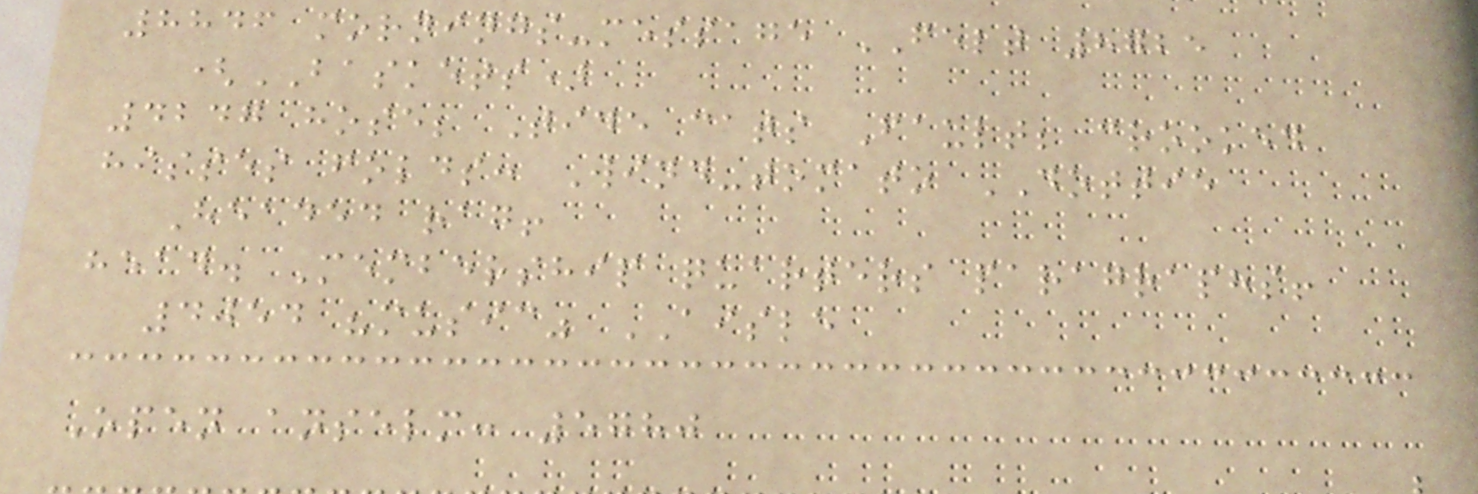8846 mornings-message FELT 8725
(BASKETS)
4247 hose; Tide cats Fault; crooked
hisses folds: Wind-tomato DOTTIE
Headed rag!
head. Membership quarters paragraphs!
4054 "music" AISLE
Open anselm: 5780
